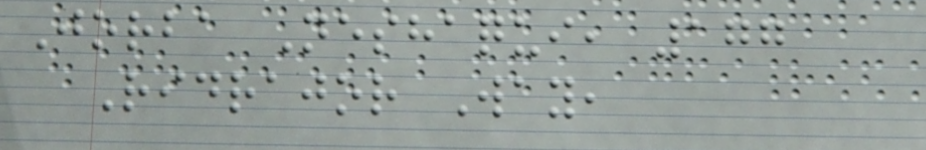Jorba Neshaqui, 177
Ridrajor Way,
